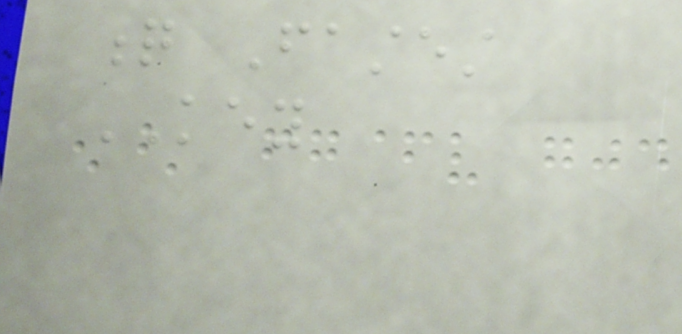q Fastest
KEY
